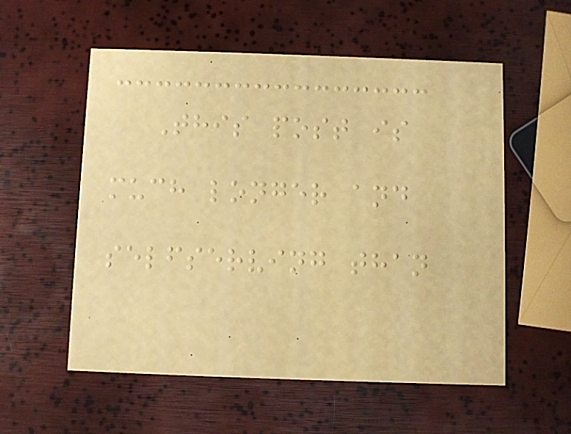This post is
much longer and
selfserving than
